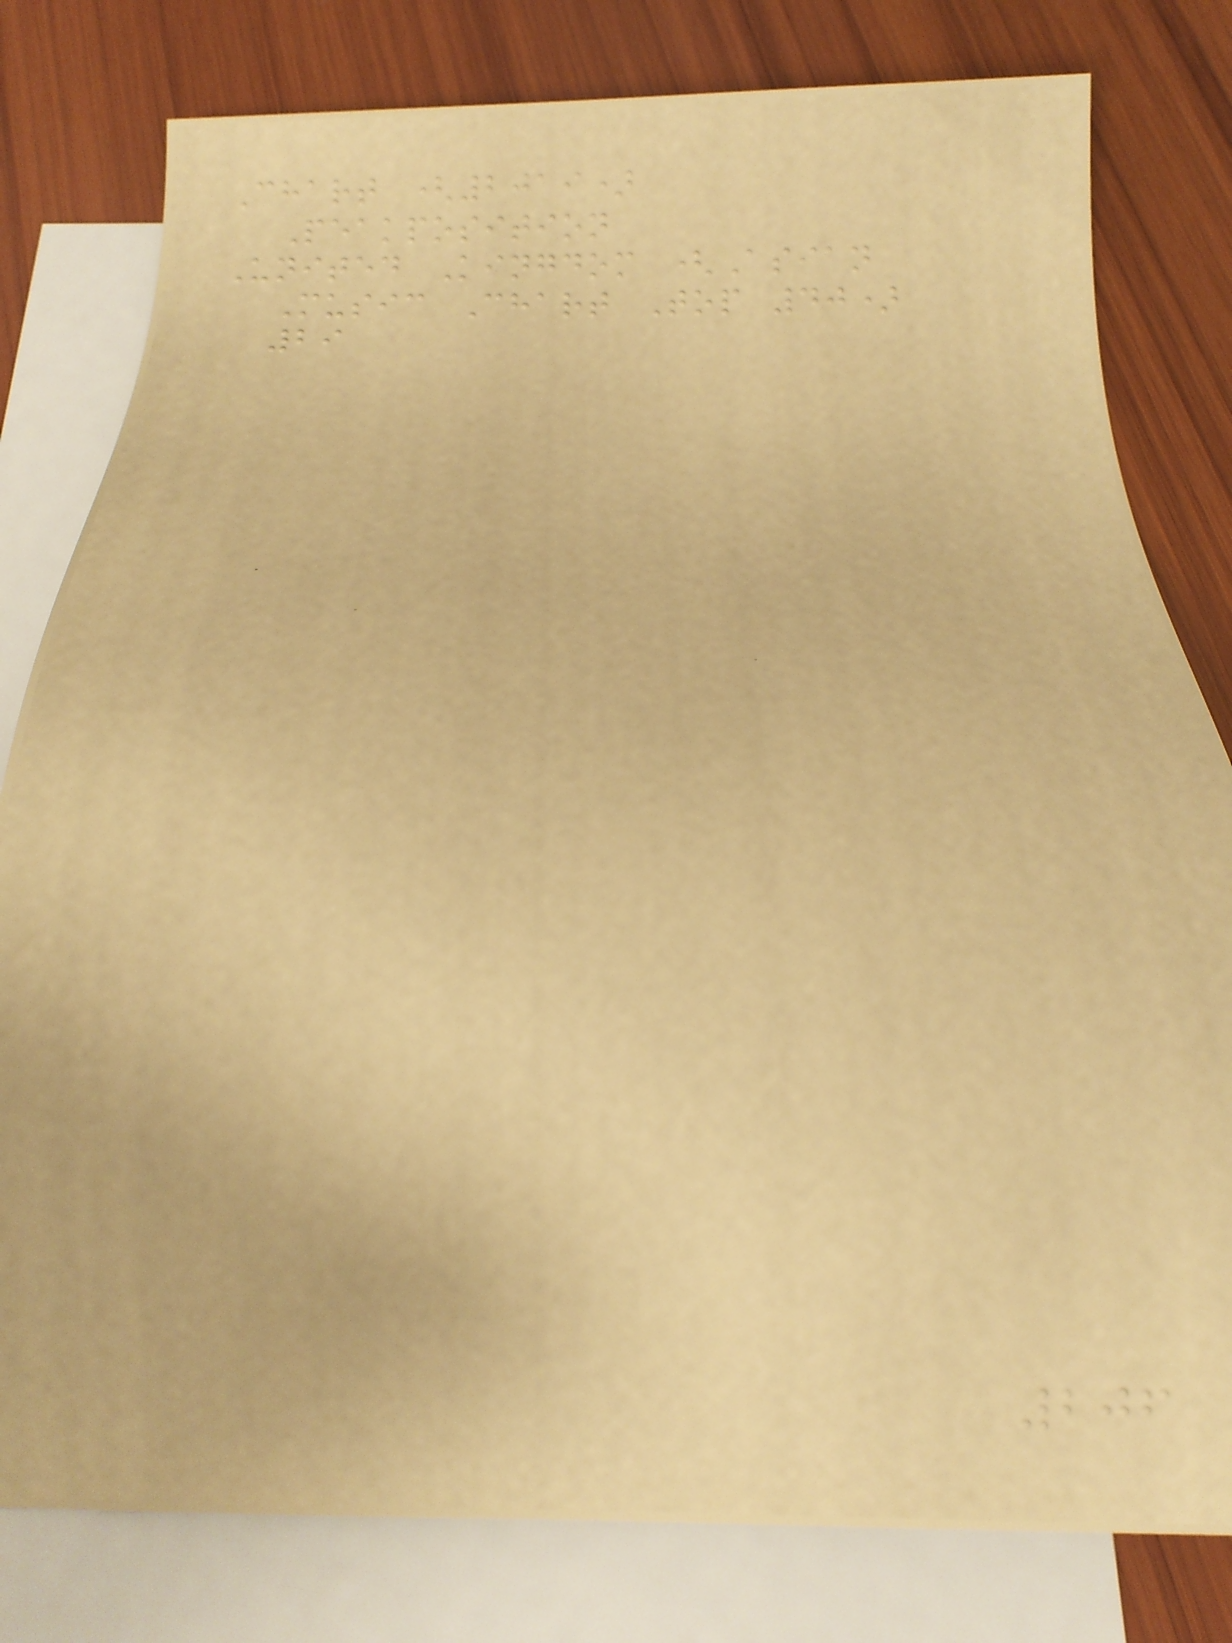Chart (2019)
Peakposition
United Kingdom (Asian
Music Chart Top 40)
29
206
